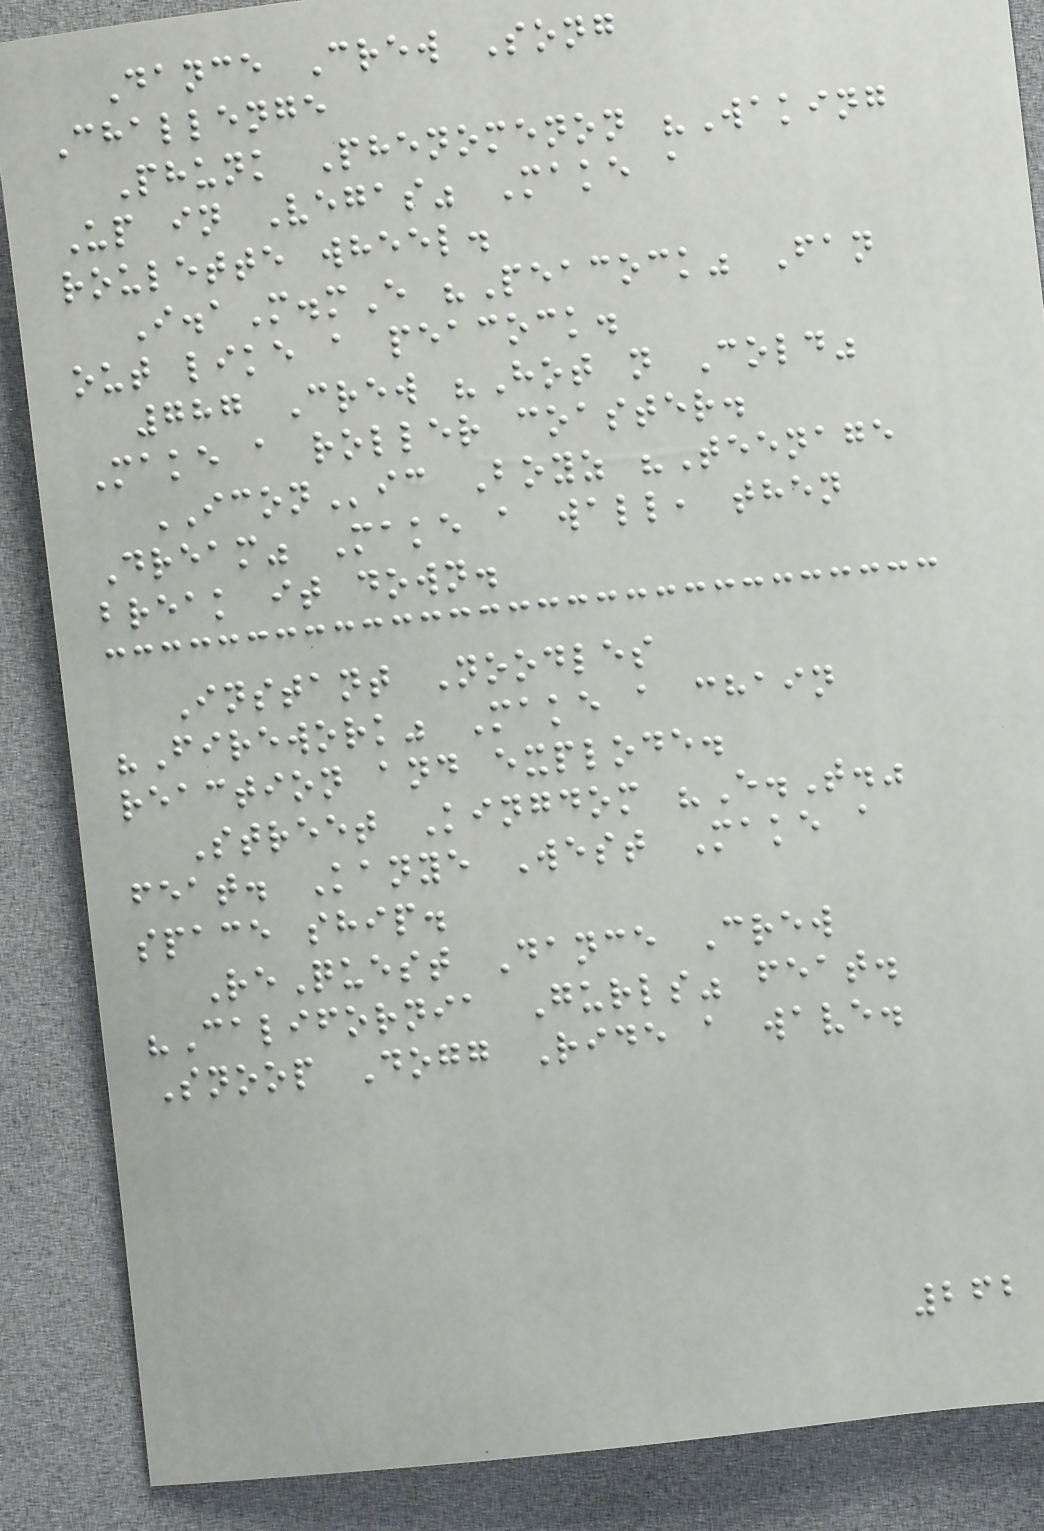Dance Crew Song
Challenge
Phunk Phenomenon "Waking
Up in Vegas" Make a
roulette wheel.
I.aM.mE "Peacock" Fan
out like a peacock.
787 Crew "Hot n Cold"
Make a roller coaster.
ICONic Boyz "Teenage
Dream" Make a wall, then
break it down.
Instant Noodles
"Firework" Make a chain
reaction and explode.
Street Kingdom "E.T."
feat. Kanye West Make a
space ship.
ReQuest Dance Crew
"California Gurls" feat.
Snoop Dogg Ride a wave.
262
